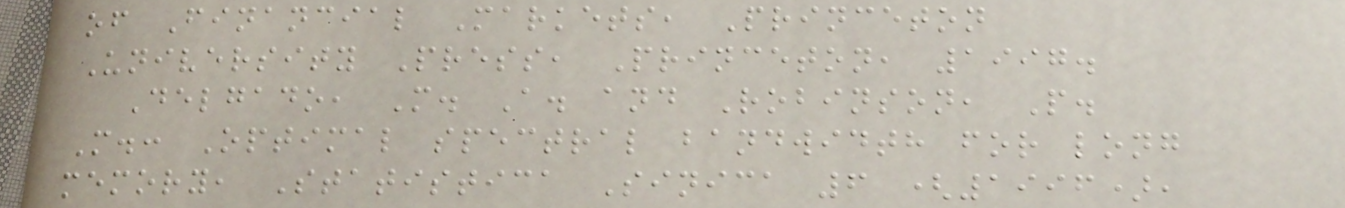of Financial Markets, Princeton
University Press, Princeton, 1997.
Delgado, M. A. and Robinson, P.
M.: Optimal spectral bandwidth for long
memory, Statistica Sinica 6 (1996),
